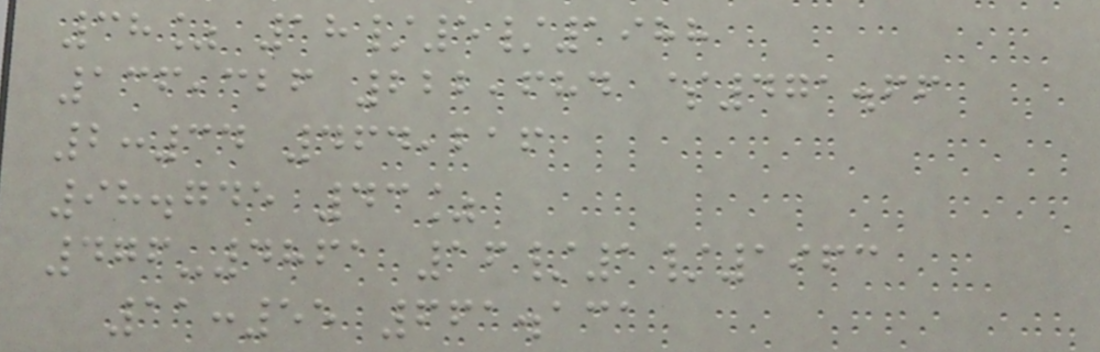38% 18/5/1988
136,326 222,684 $471.66
2:34 464,216
98.745 43%
476-4861 16/1/1963
11:55 661.131
